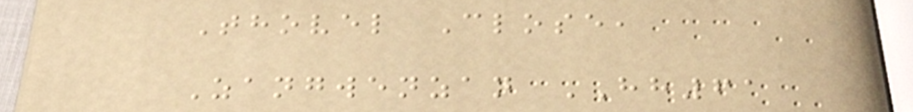Thovel Close,
Zangwenzan HH61
